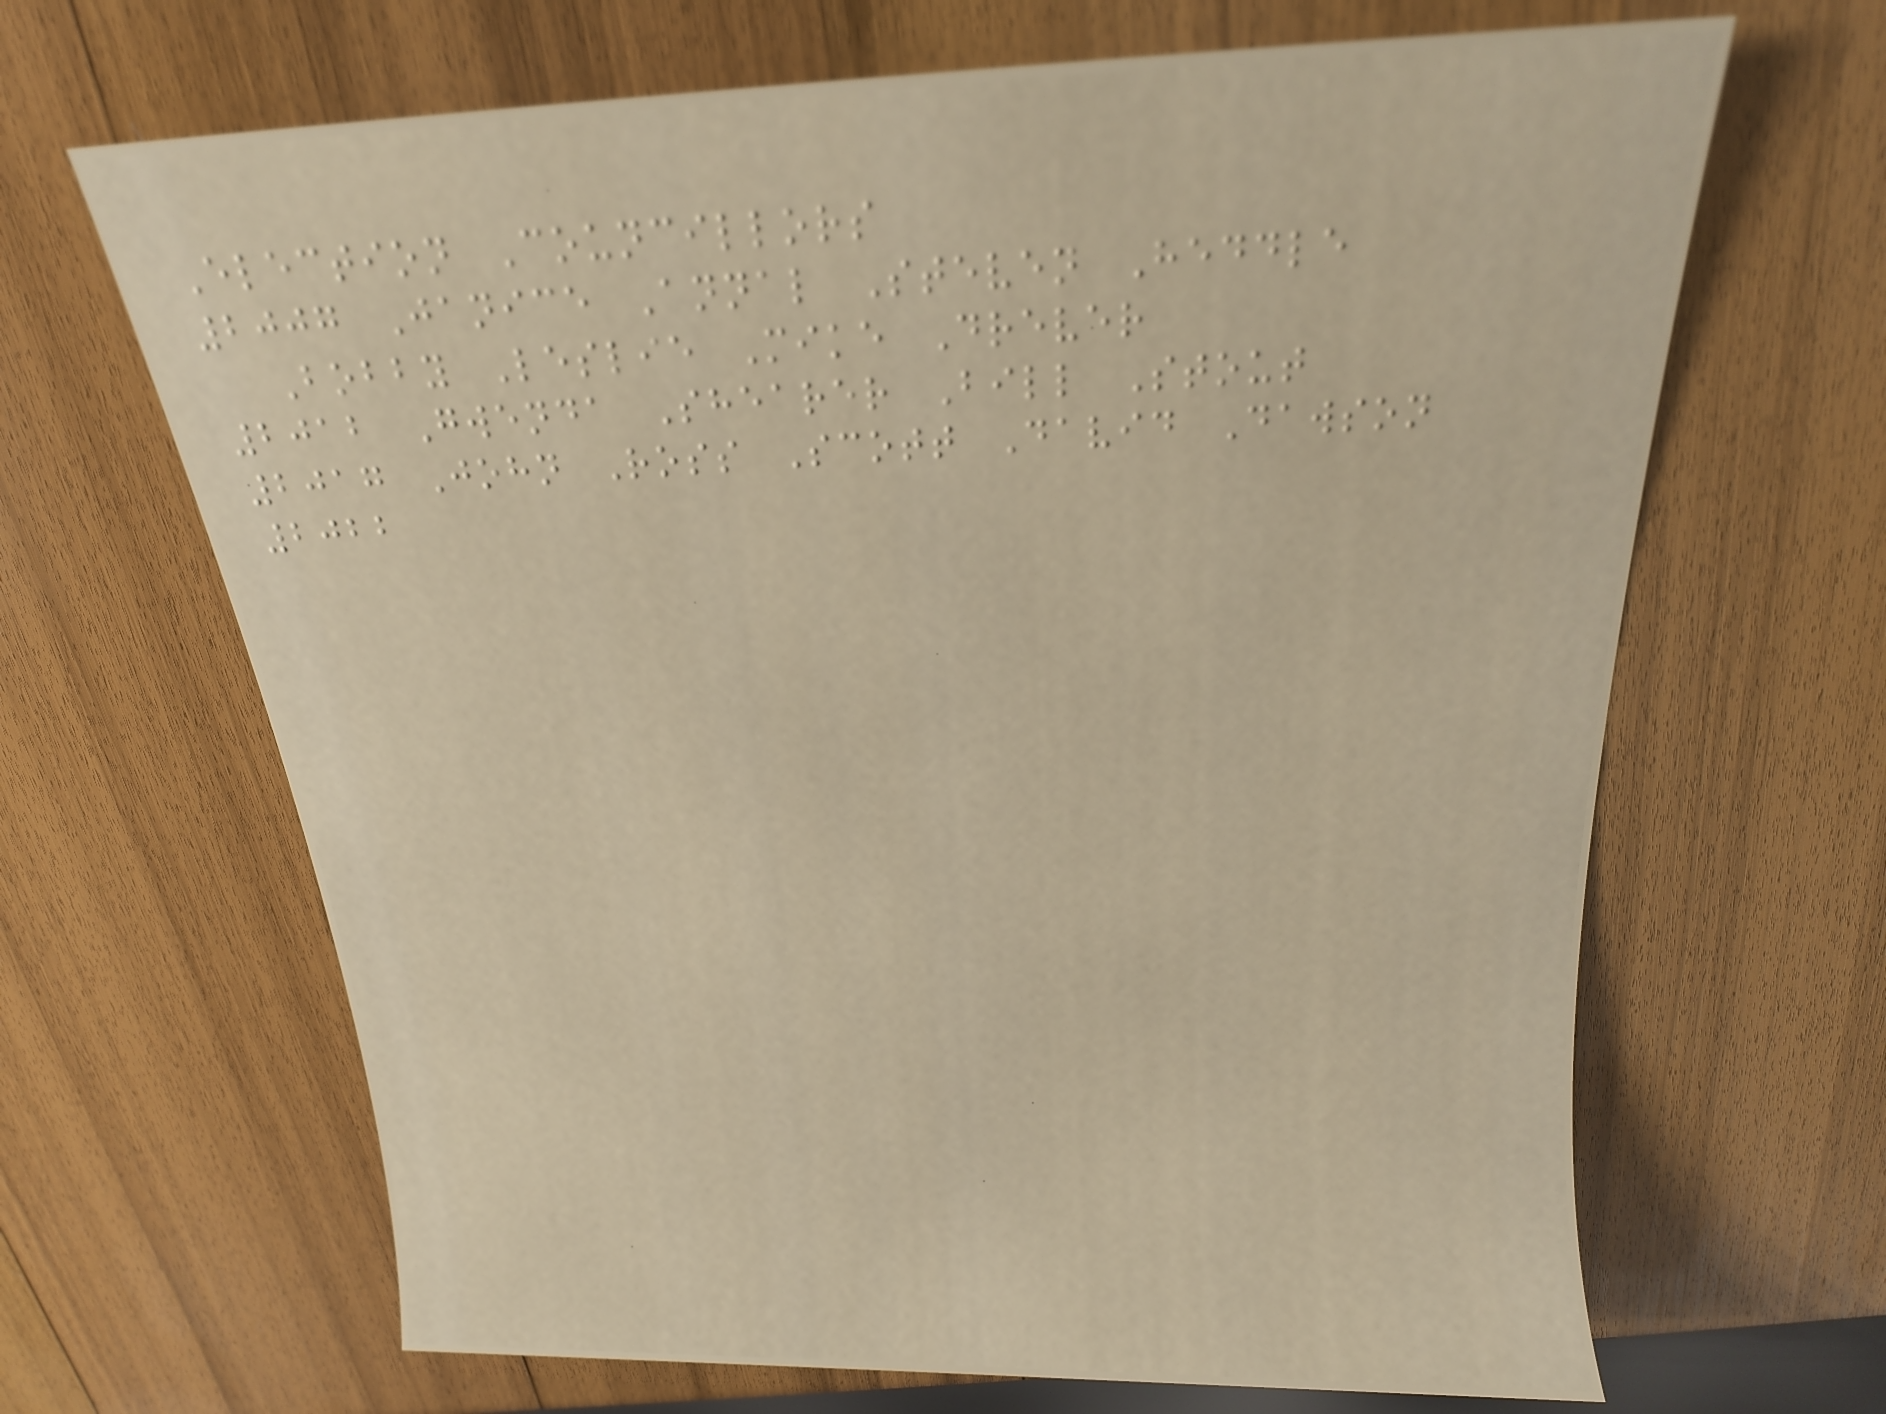Election Councillors
2007 Janice Annal Steven Heddle
Bobby Leslie Mike Drever
2012 Gwenda Shearer Bill Stout
2017 John Ross Scott David Dawson
2022
